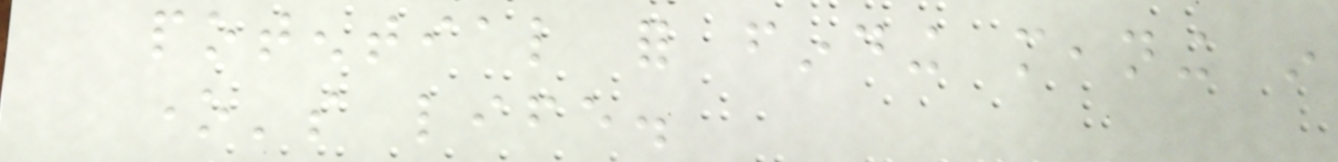potential for finding meaning in
one's life.
